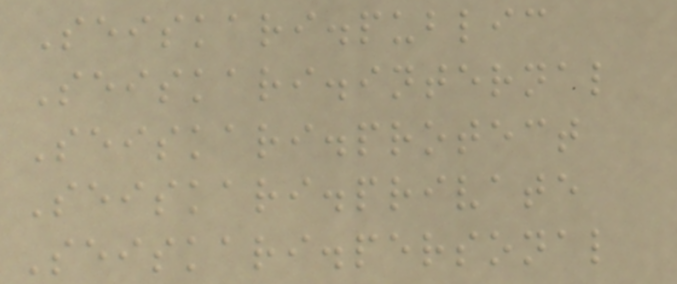Seiskari.public
Seiskari.internal
Seiskari.protect
Seiskari.private
Seiskari.personal
